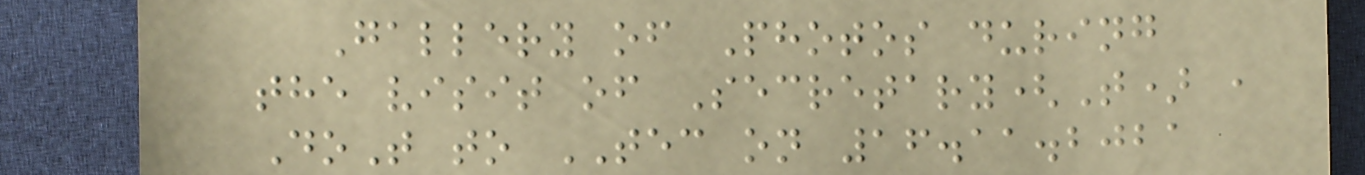Gallery of Photos during
the visit of Secretary(T) ,
DoT to TEC on 16.11.2021
